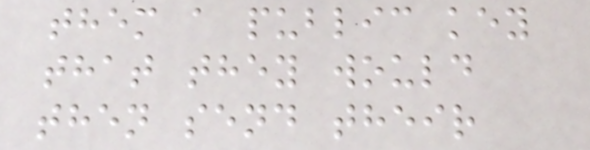them a public key
that they would
then send their
